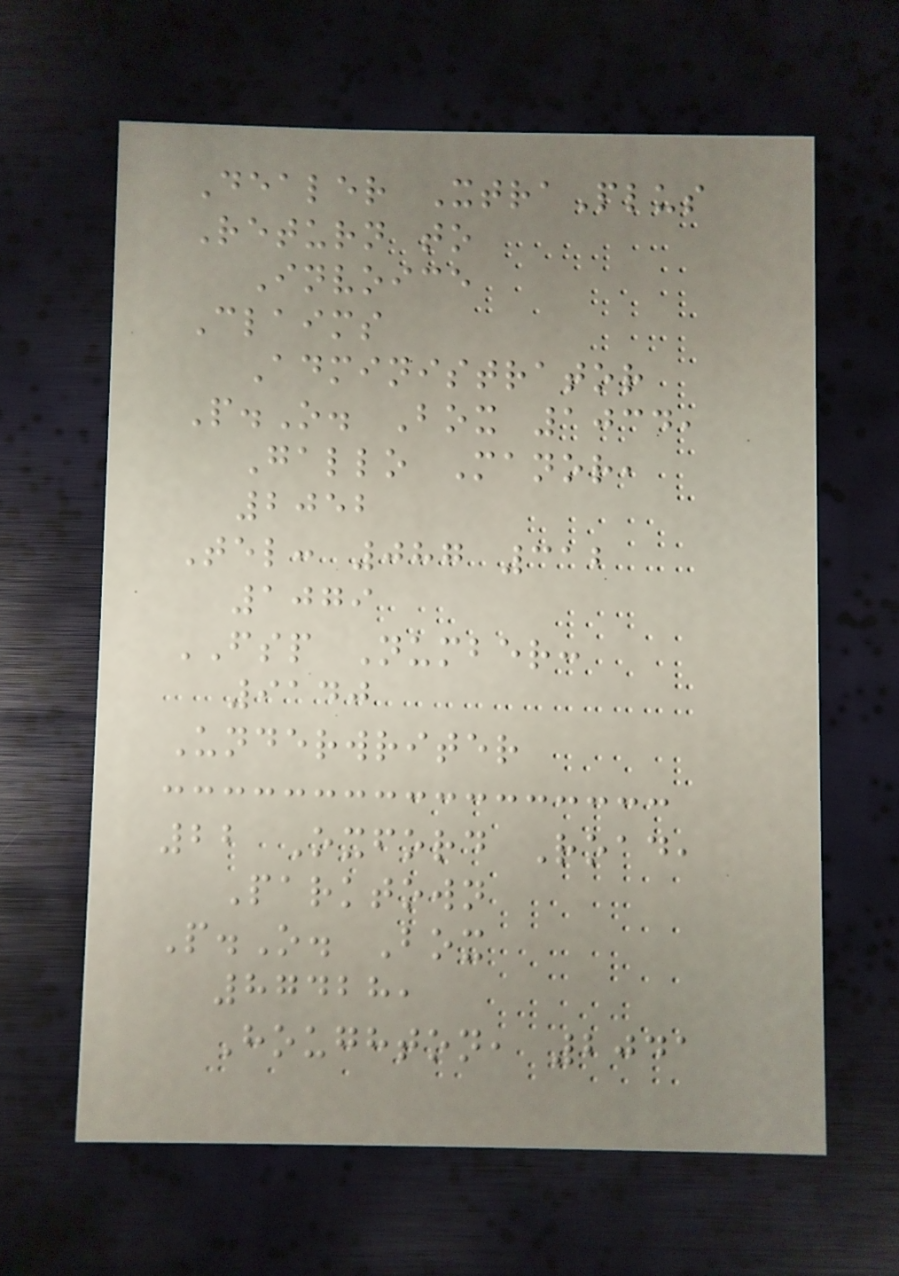Dealer XtraPlus
Return to
Invoice
Claims
Administrator
P.O. Box 1034,
Gallo Manor,
2052
Tel: 087 312
1079
FSP Number:
9140
Underwriter
22 Oxford Road,
Parktown
P.O. Box
87428,
Houghton, 2041
